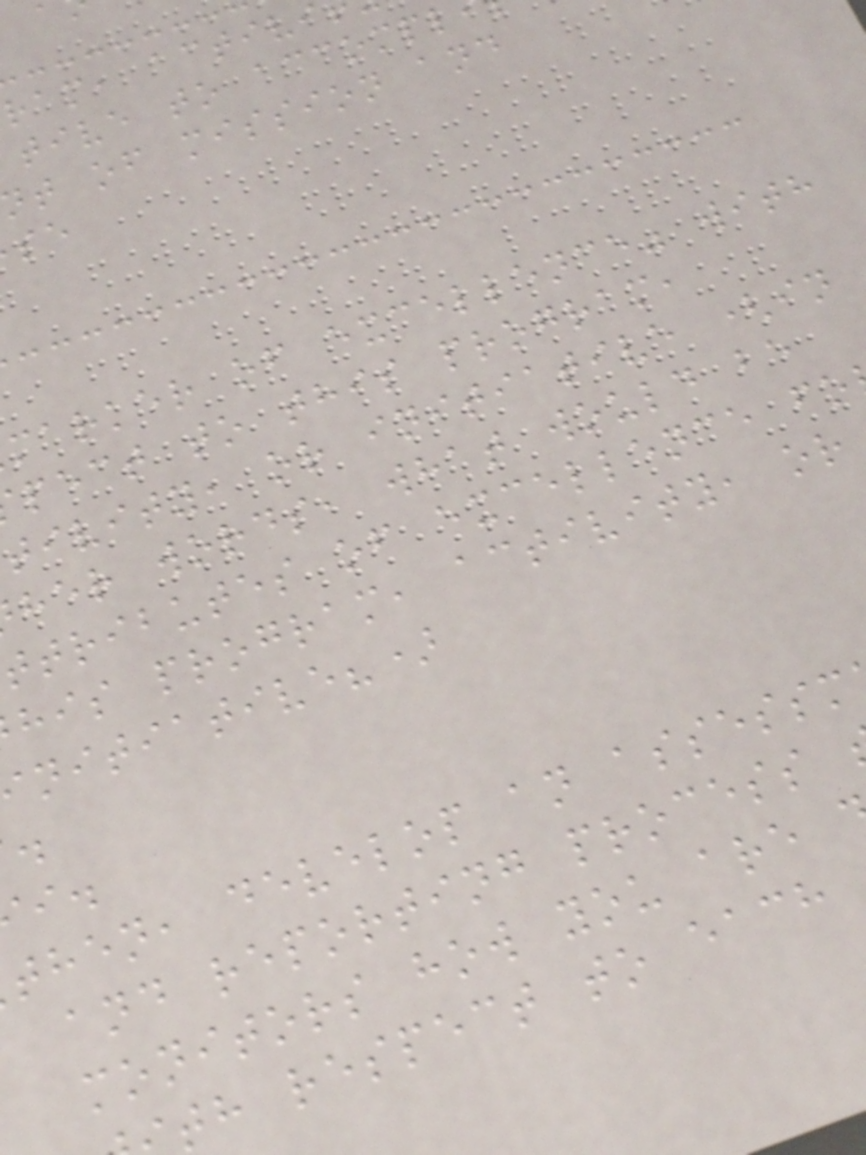ram, activi
tive to accompl
t of mission and
marker of excellence" with
pect to this program,
tivity, or initiative (in
her words, what would be
ttributes of excellence fo
his program, activity, or
nitiative?)
then, develop an assessm
and reporting process
monitors how you are
th respect to each
